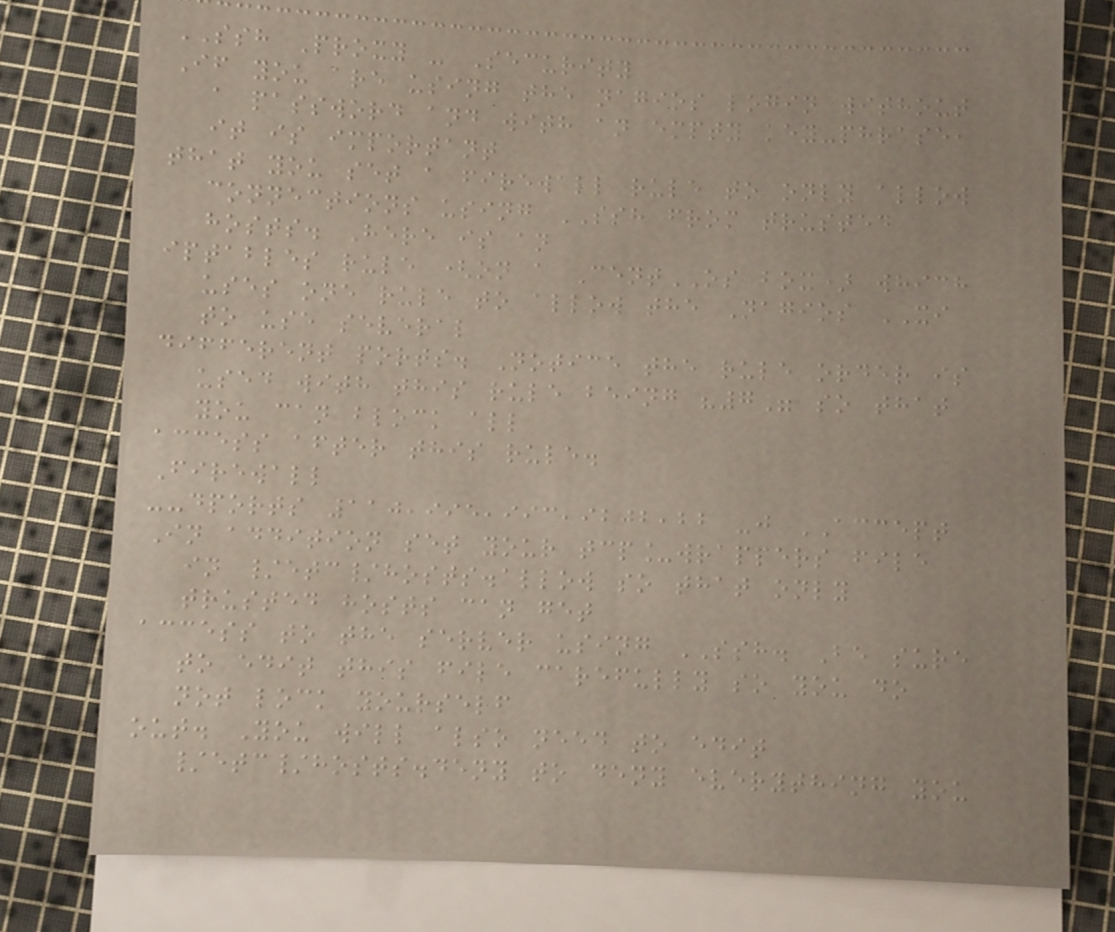SSH Proxy - Security
If you are using the nagios login without
a password and with an empty key-phrase,
it is important
that you set a firewall rule to only allow
connections using SSH from trusted
hosts. Here is an
iptables rule (on a CentOS box) which
uses one rule to allow the Nagios XI
to use several
different ports. Notice the rule order is
used with this rule being "7" so that
you can block all
access after this rule.
Firewall
--dports 110,995,993,9202,22 -j ACCEPT
In addition set your tcp_wrappers file
in /etc/hosts.allow so that only
trusted hosts can get
access to the server using SSH. Be sure
to edit this file carefully so you do
not lock yourself
out. You will also need to edit
/etc/hosts.deny to deny everything you
